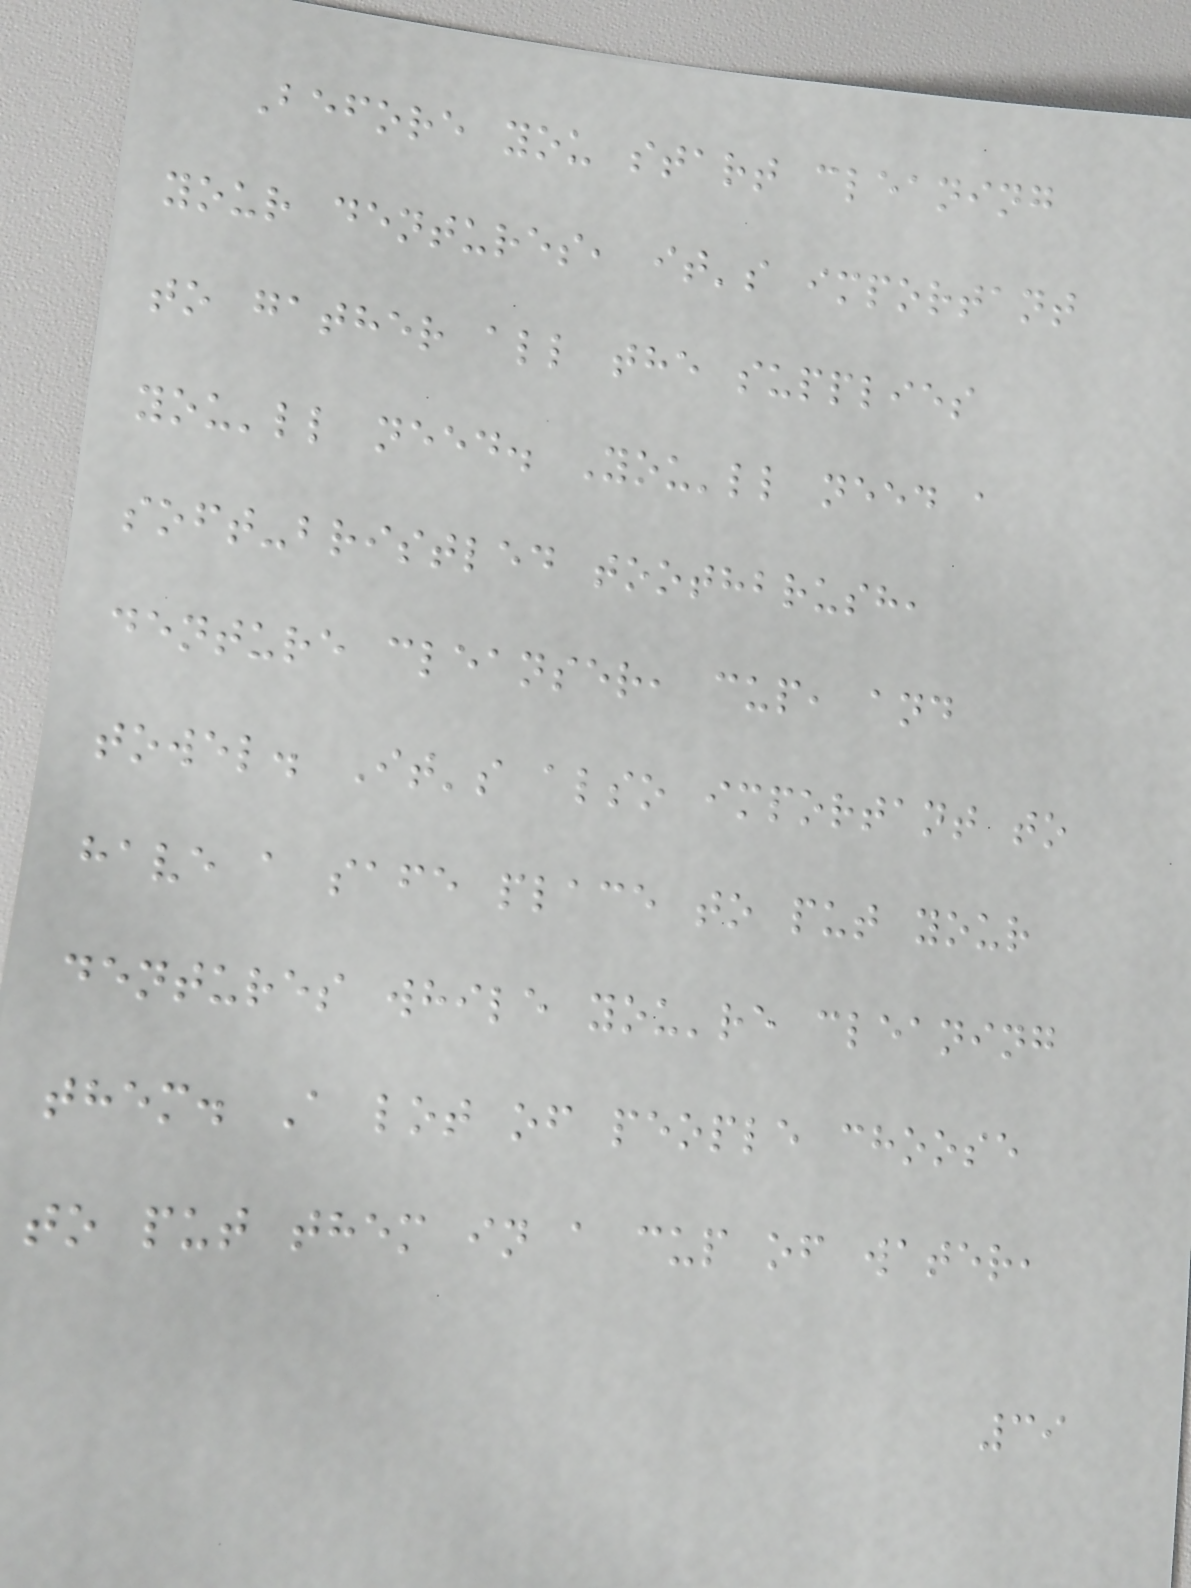Before you start cleaning
your dentures, it's important
to gather all the supplies
you'll need. You'll need a
soft-bristled toothbrush,
denture cleanser, cup, and
towel. It's also important to
have a safe place to put your
dentures while you're cleaning
them. A lot of people choose
to put them in a cup of water,
39
